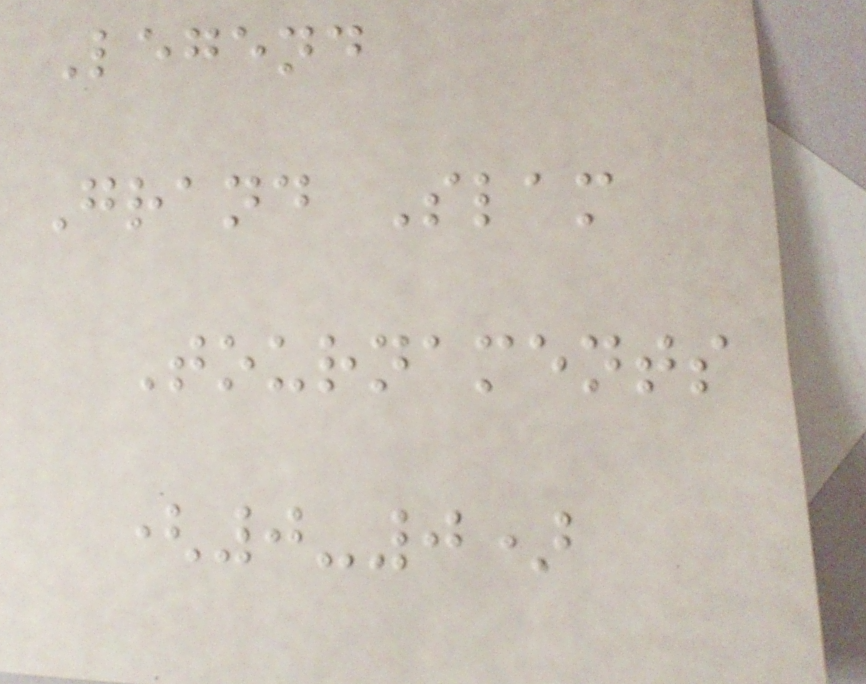Legend
Grand Slam
Tournaments
(0-0)
